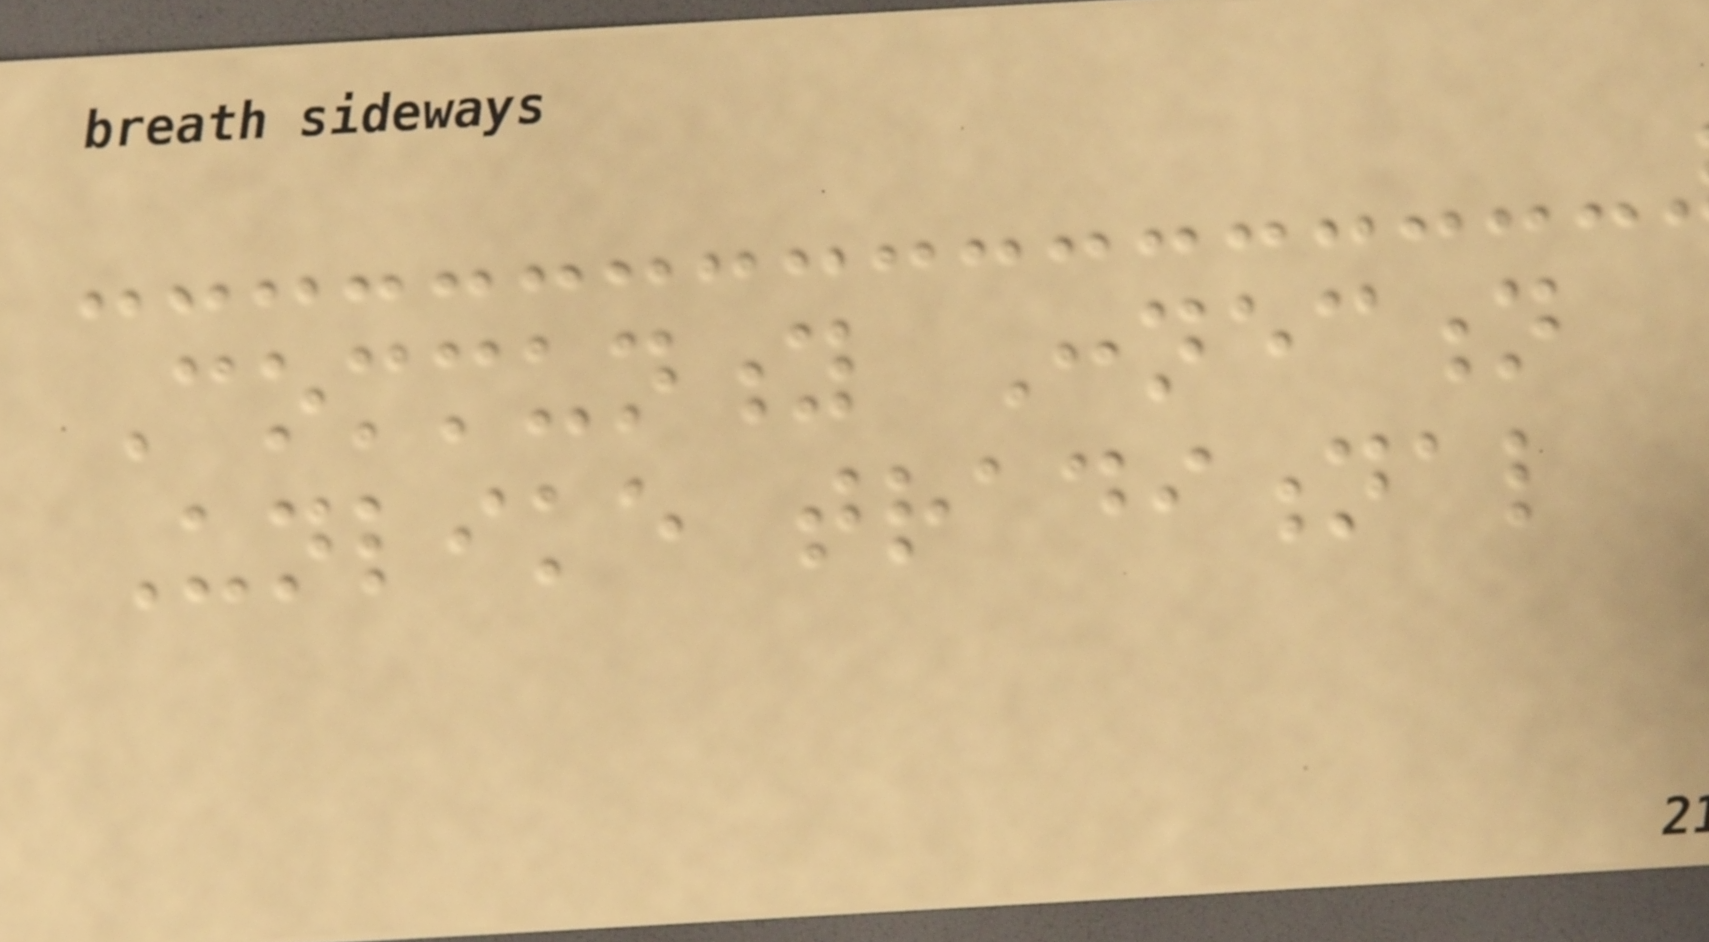Community Connection
Unlike traditional
